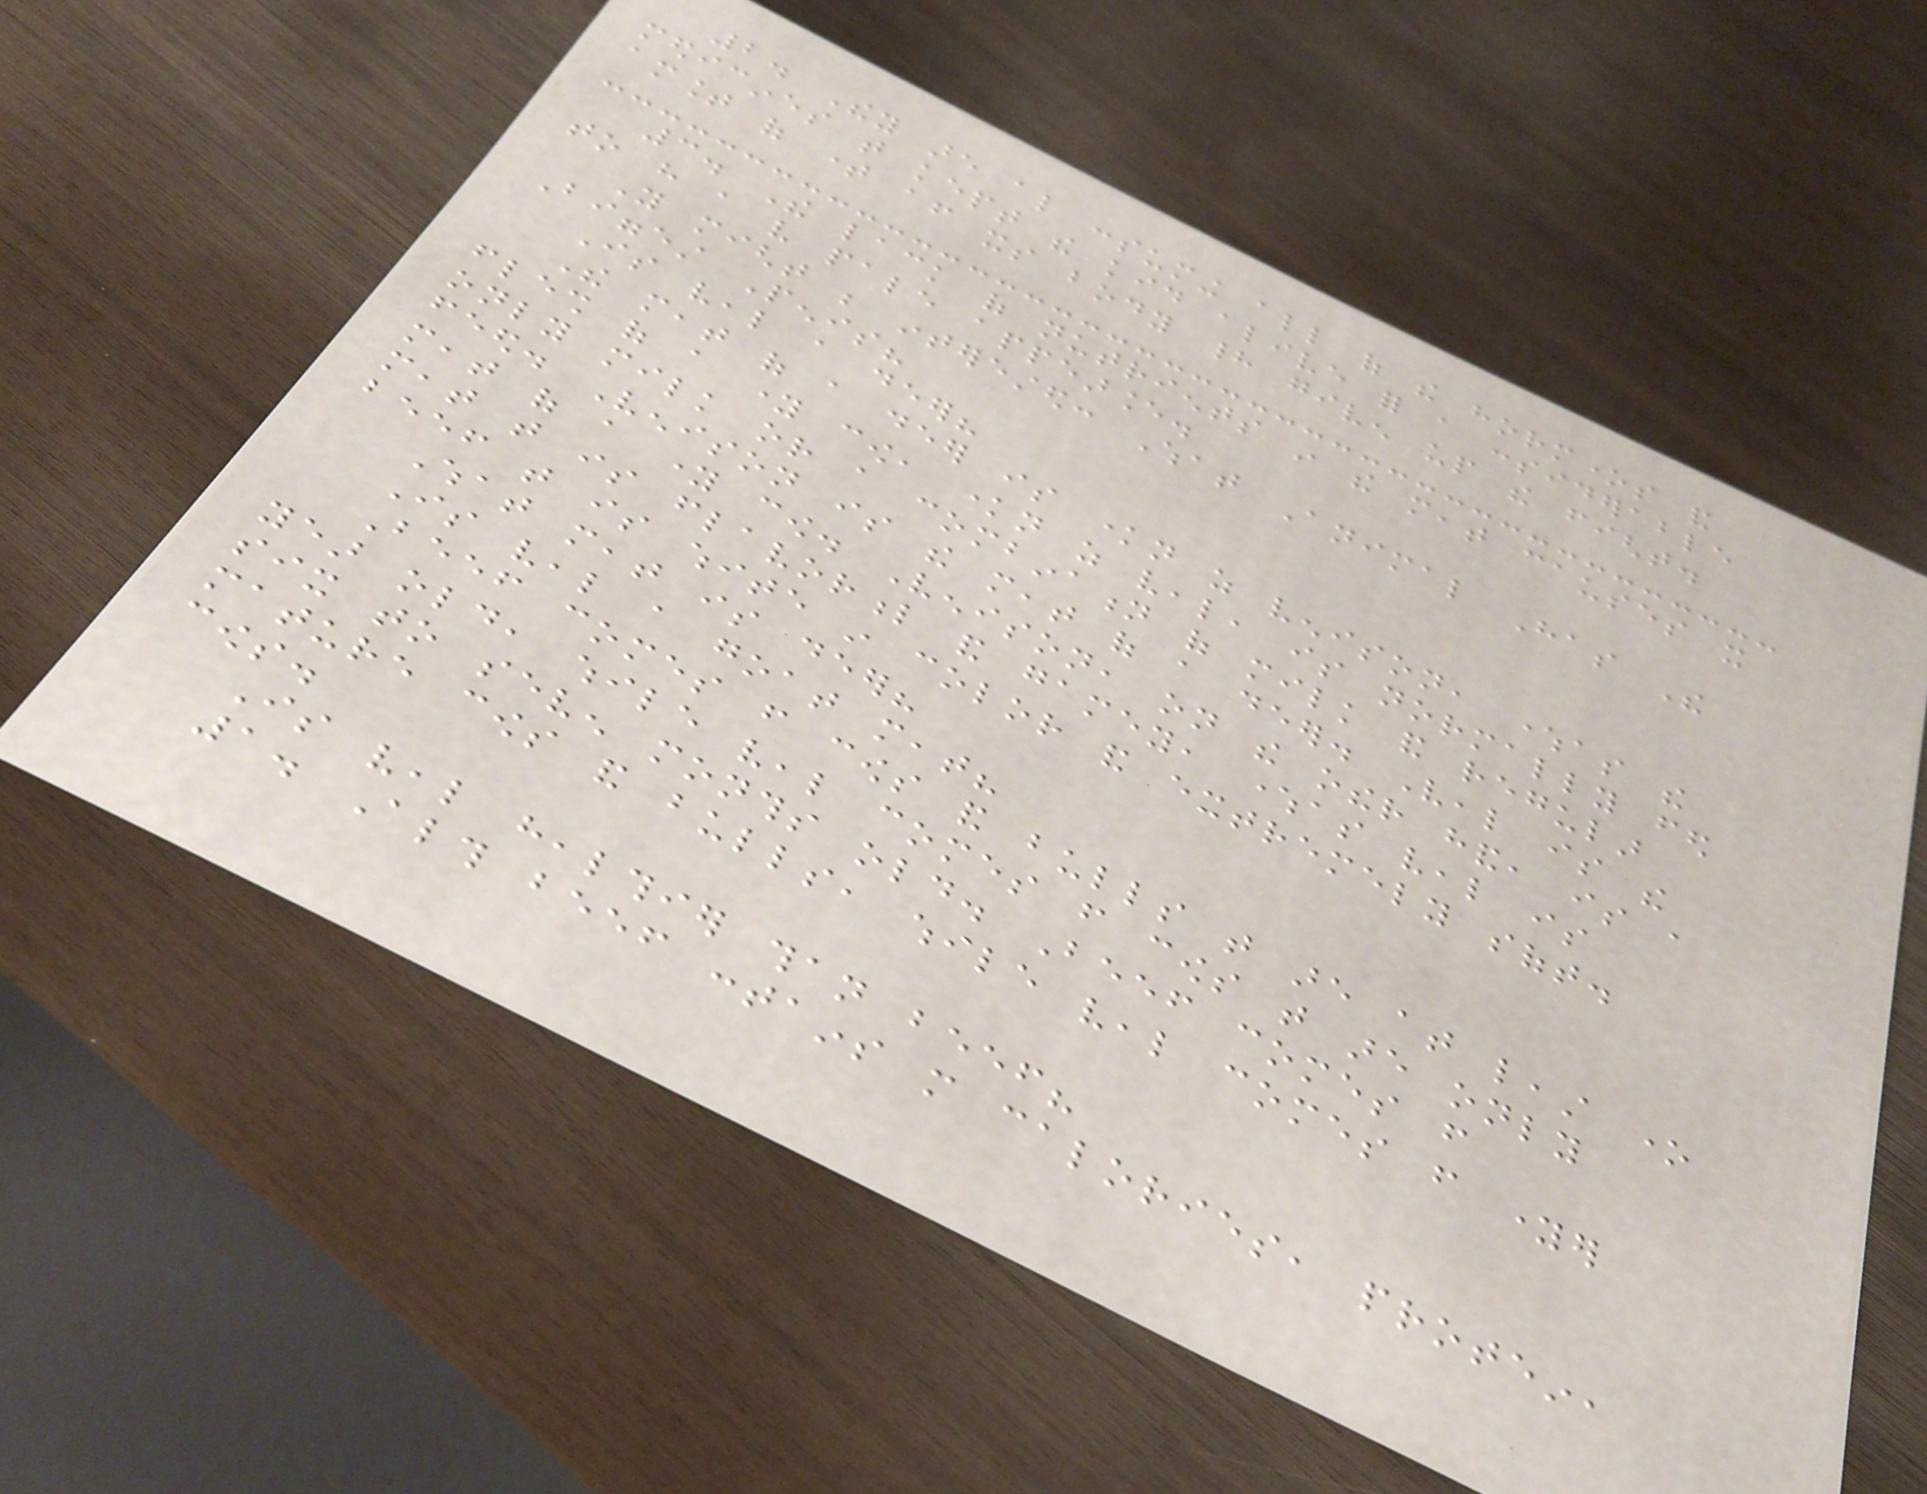2. They are also consuming all of the hormones and
medicines that kept the kid alive for a considerable
amount of time after its body had given up the fight.
3. The lack of nutrients in the meat causes it
to have a very pale appearance.
You might be interested: What Animal Has The
Biggest Penis?
Is veal a deer?
The meat of a deer is known as venison, whereas the
flesh of a young cow, known as veal, is normally fed
only milk or a combination of milk and regular
feed. Venison is the meat of a deer. Veal is the
meat of a young cow. Venison, on the other hand, is a
meat that is flavorful and gamey, whereas veal is
beef that is white in color and extremely soft.
What meat is deer?
Is veal a goat meat?
Beef comes from cows and bulls that are at least one
year old, while veal comes from cows that are only
six to seven months old. Beef comes from
mature cows and bulls, while veal comes from younger
cows.
Is veal healthier than beef?
1. Although beef contains more calories, protein,
